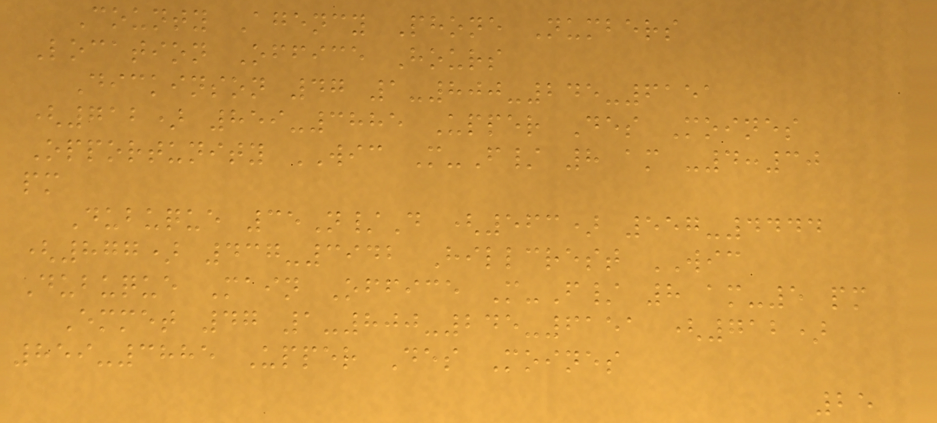County Agency Phone Numbers
Location Office Hours
Dickinson 47 1-800-245-6151
(712) 859-3885 Upper Des Moines
Opportunity WIC M-F/ 8 am -4:30
pm
Dubuque 35N/D (563) 557-4444
(877) 437-3942 Hillcrest WIC
Dubuque Main Office M-F/ 8 am-5 pm
Emmet 47 1-800-245-6151 (712)
859-3885 Upper Des Moines
25
